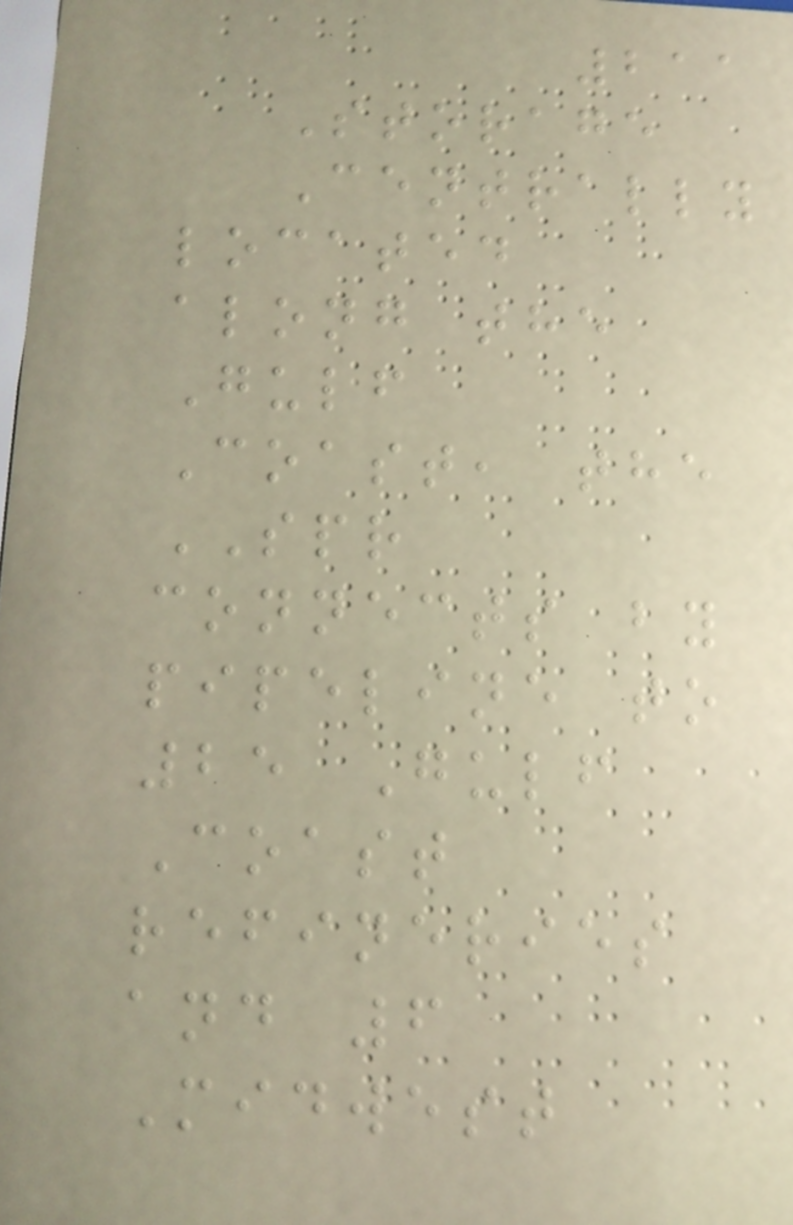211
Storage
Centrally
located
along the
Gulf
Coast, the
SPR
connects by
pipeline to
25 Gulf
Coast
refineries
and 6
Midwest
